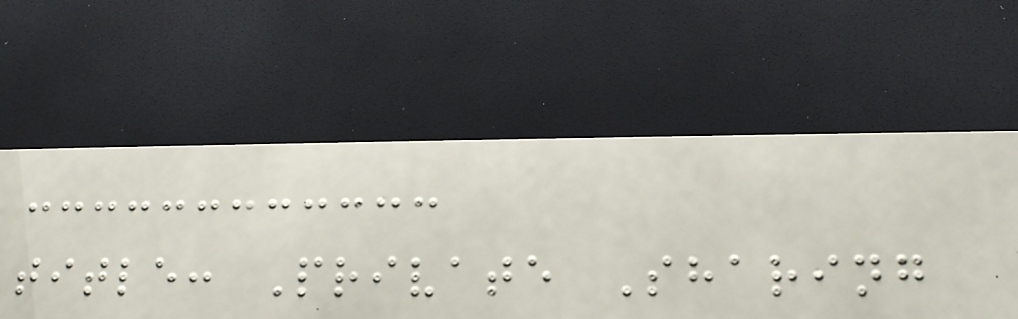title: Private Sharing
